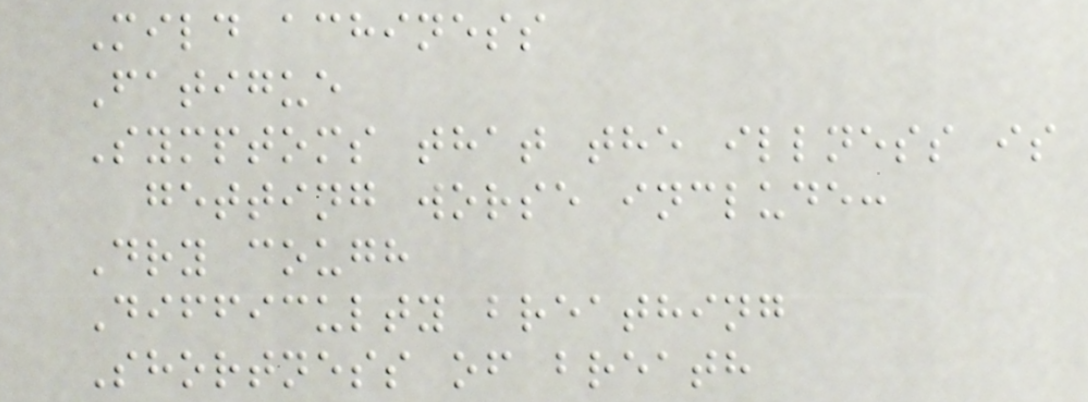Mild achiness
Fatigue
Symptoms that the illness is
getting worse include:
Dry cough
Difficulty breathing
Shortness of breath
